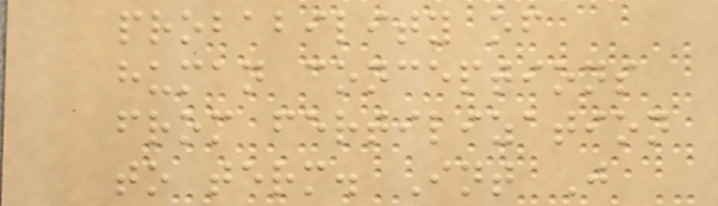probability of
human conceptions
from fertilization
to term. Int J
